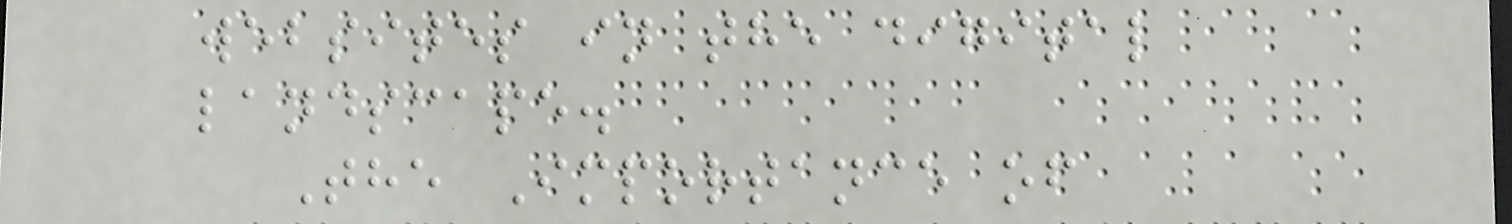websites in the digital
landscape.
The Importance of
